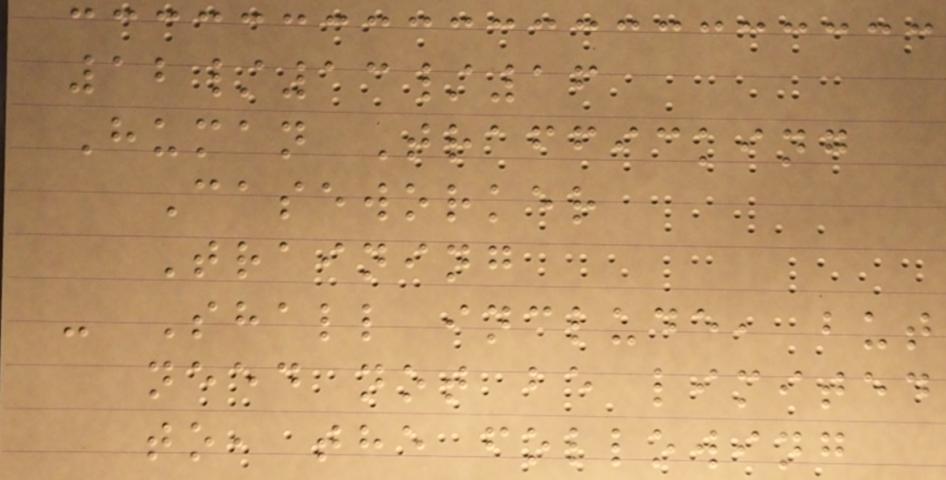12/13/16
Human Trafficking
Caseworker
Training
- Shall include, but
need not be limited
to, the following
